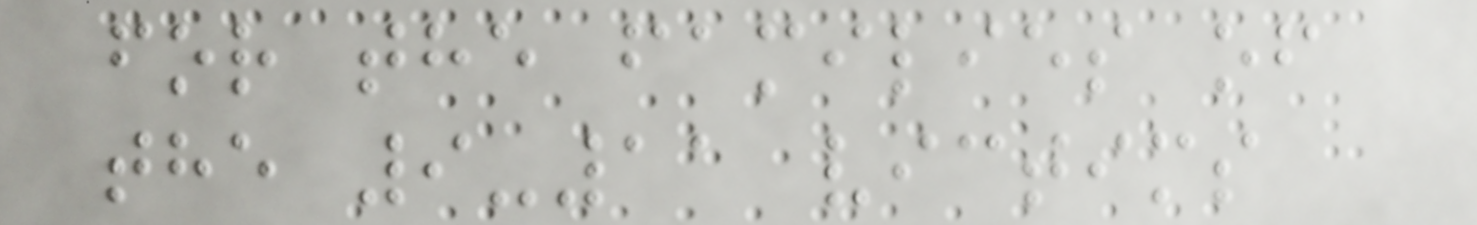for the families of
the 9-11 victims
